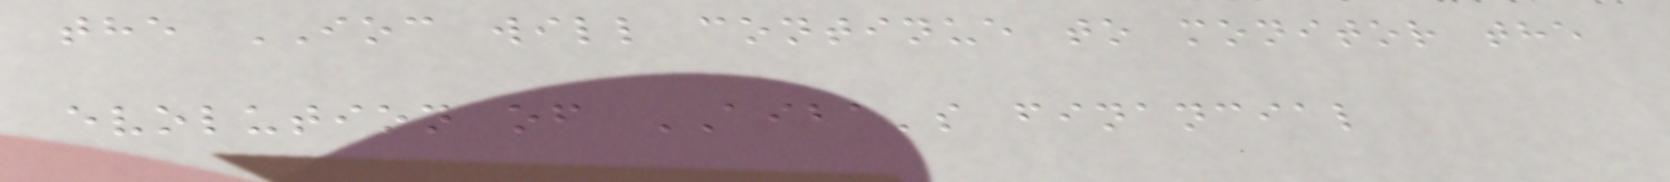the IOC will continue to monitor the
evolution of AIBA's financial
